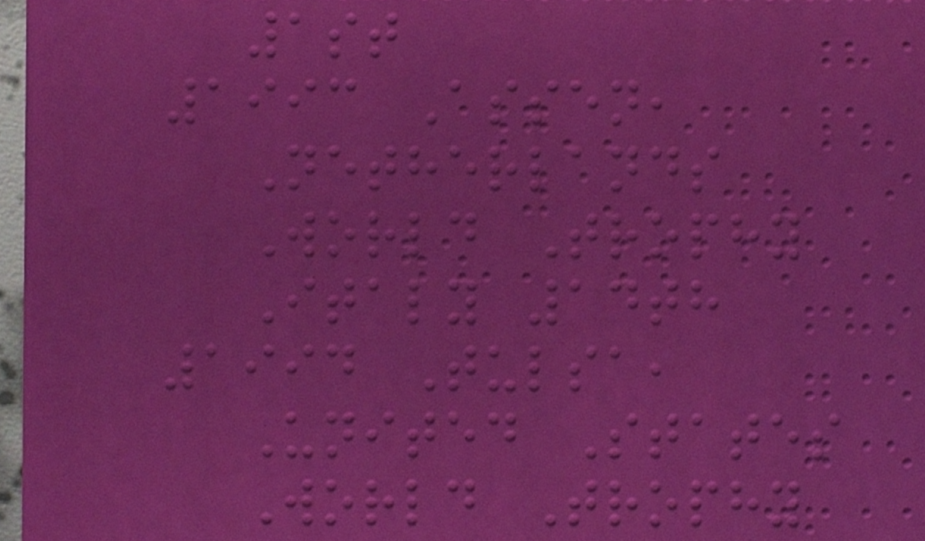1st
1993 Assen,
Netherlands
World Trophy
Italy 14th
1994 Tulsa,
United States
World Trophy
